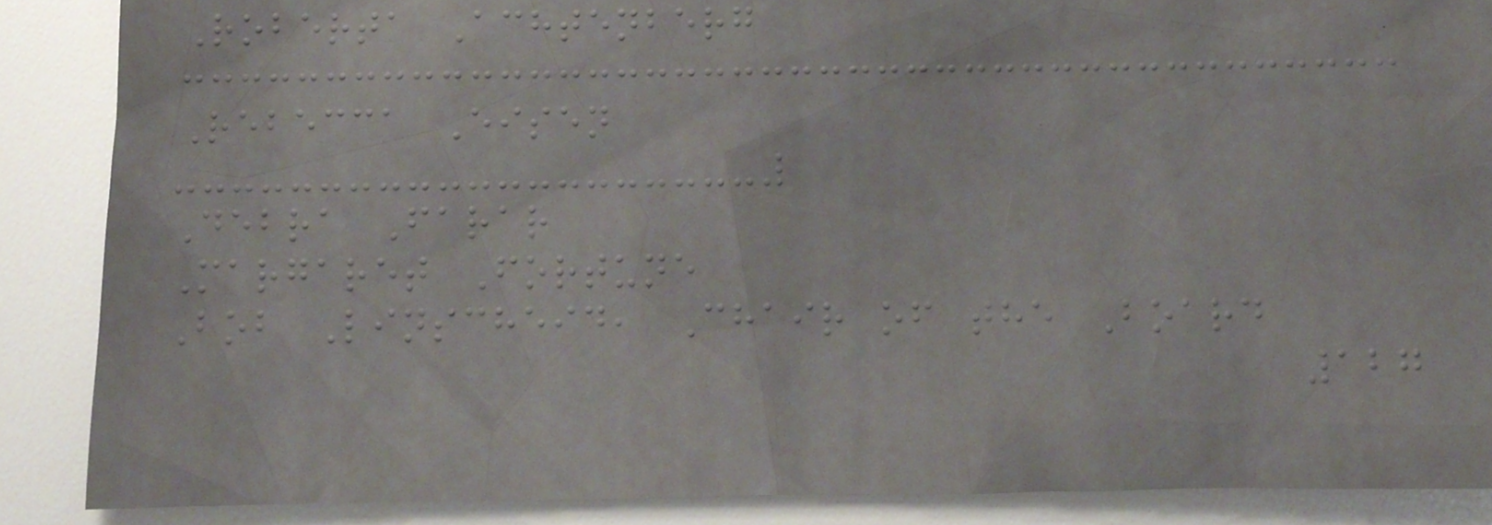Roberta Achtenberg
Rebecca Eisen
Debra Farar
Margaret Fortune
Bob Linscheid, Chair of the Board
127
